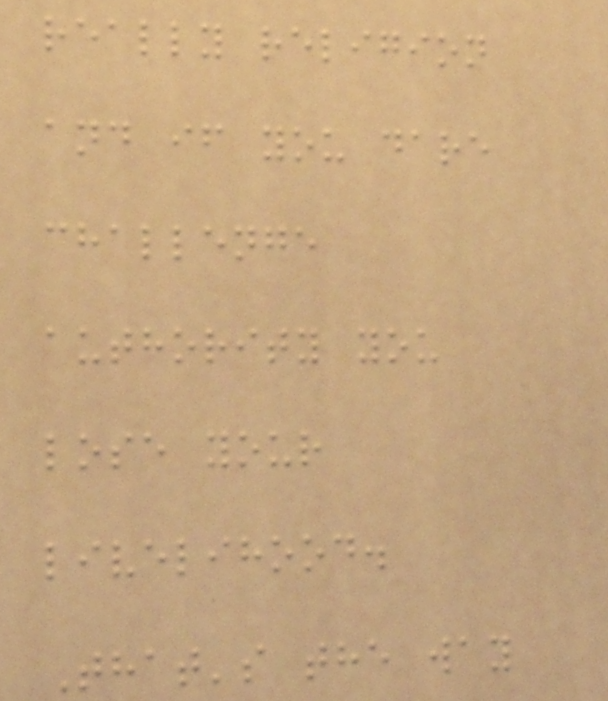really religion
and if you dare
challenge
authority you
lose your
livelihood.
That's the way
